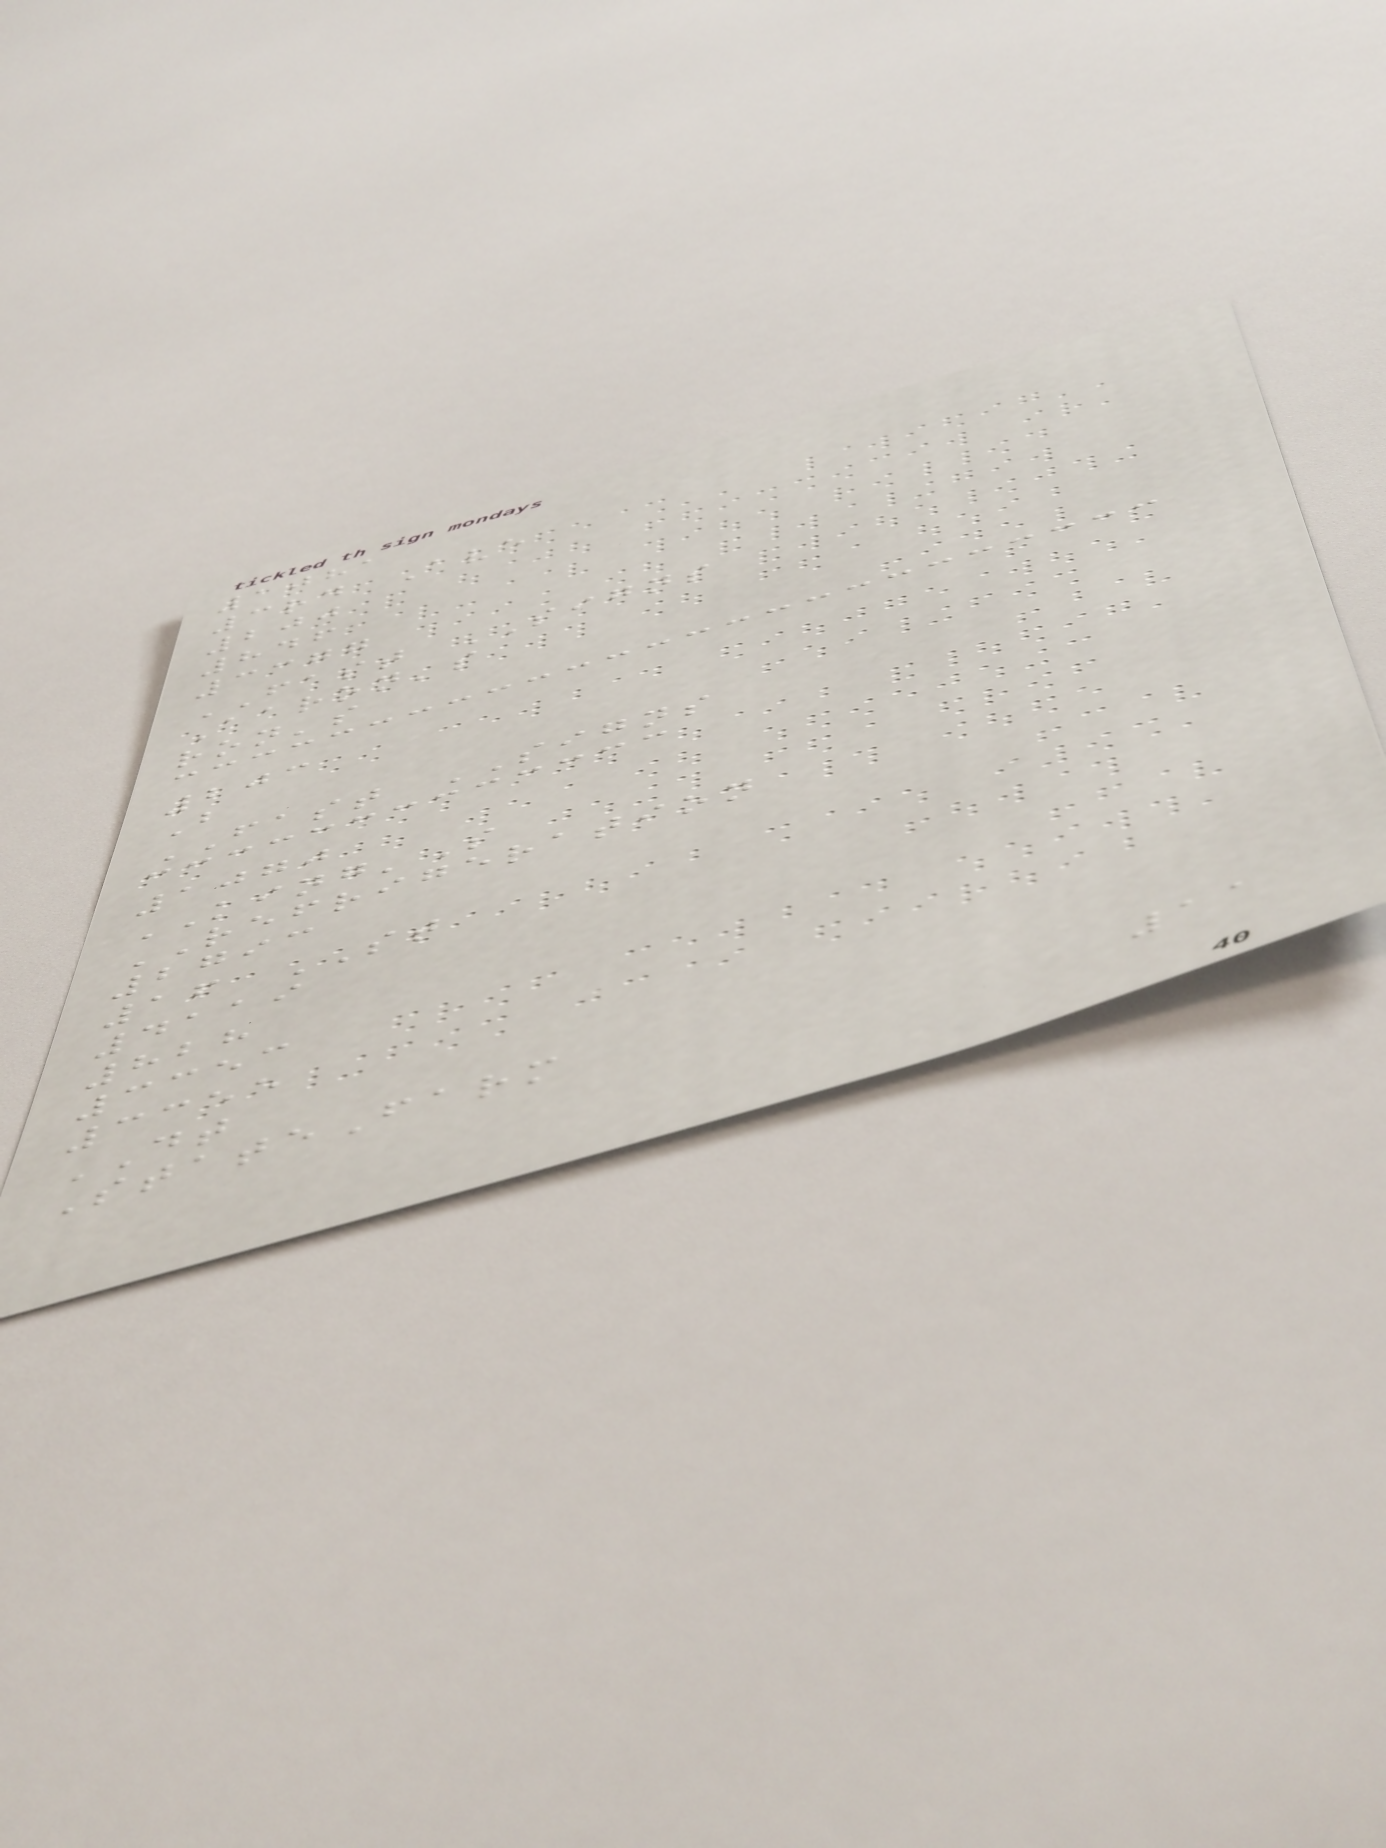1081
3rd Ave
200
846
3377
FAST SIGNS
Aaron's
ron's
203
B
FAST SIGNS
1070
KING'S
REFRIGERATION
2793
16 ST
4119
828
3353
3355
DT
StateFarm
11
